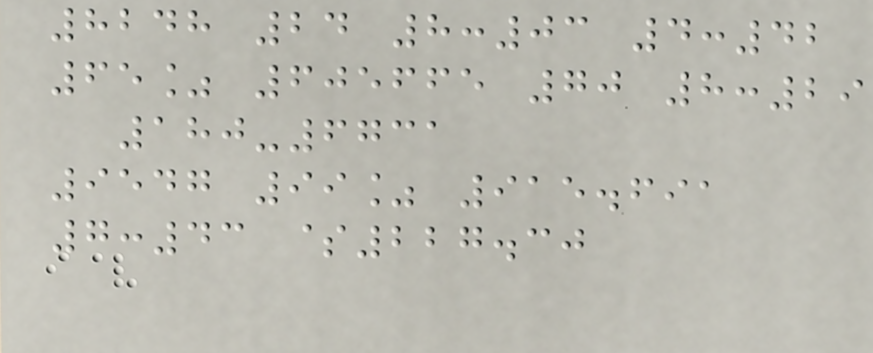8248 24 8:03 4:42
65% 605665 70 8:29
180-6731
9547 99% 915.691
7:43 $227.30
